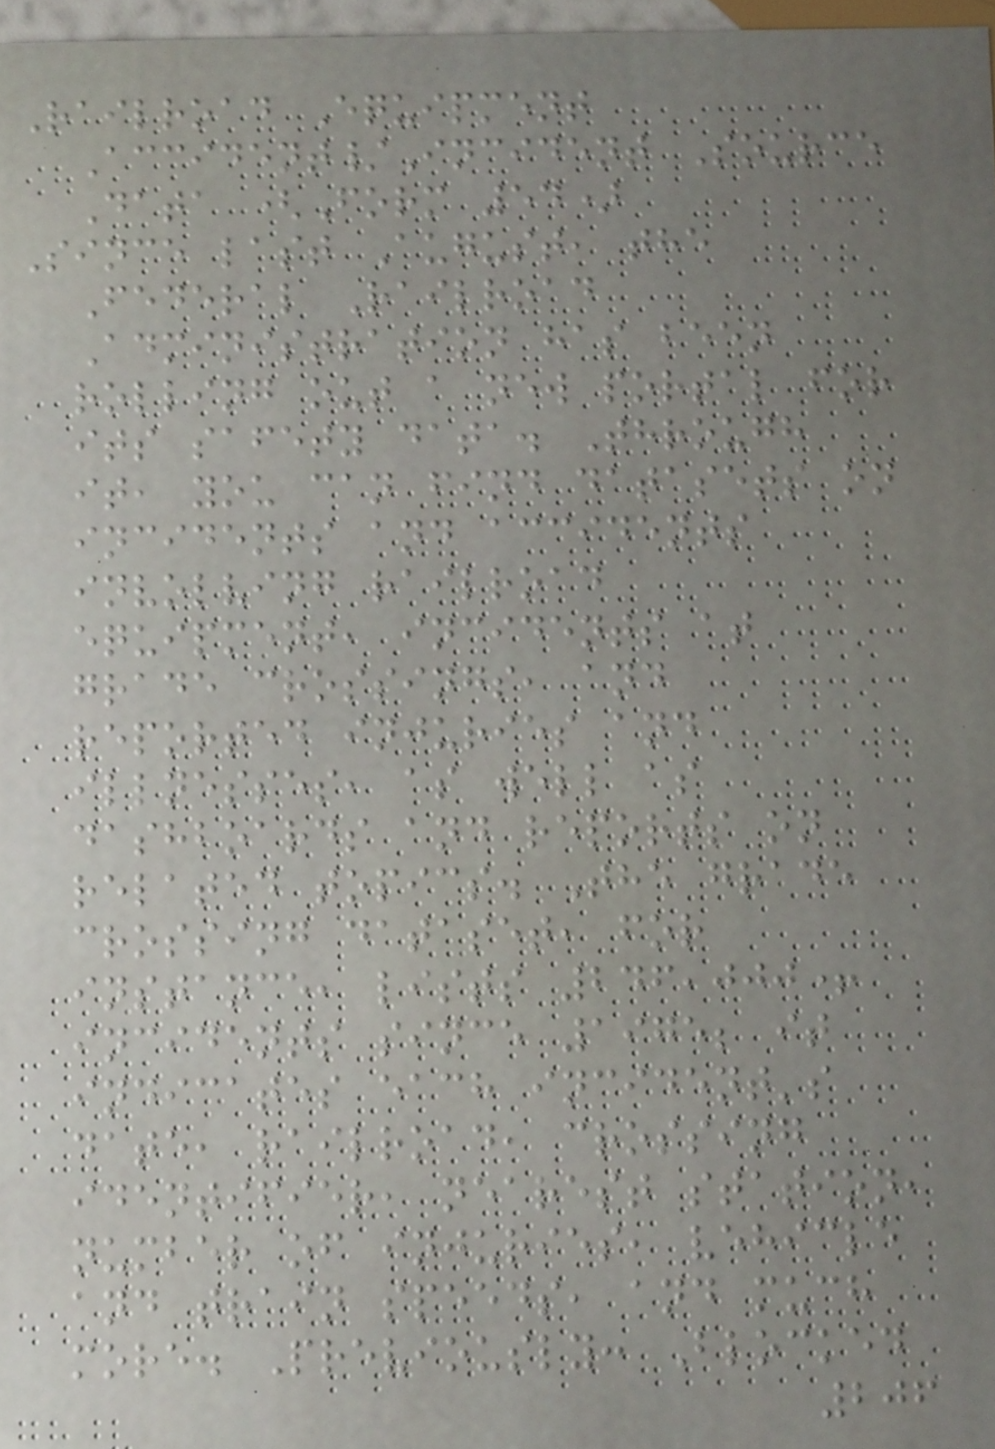Railroad Equipment
Accident/Incident Source
Data (Form 54)
Since last August, the
Federal Railroad
Administration has been
rolling out a new portal for
its safety data. Through
it, you can find datasets on
incidents and accidents
involving railroad
equipment, incidents at
grade crossings, and
reported injuries and
illnesses, as well as
dashboards and reports on
related topics. The grade
crossing dataset, for
instance, lists 246,000+
incidents since 1975; it
indicates each incident's
date, railroad, crossing
identifier, nearest station,
number of injuries, vehicle
and train speeds, and much
more. Previously: Blocked
206
